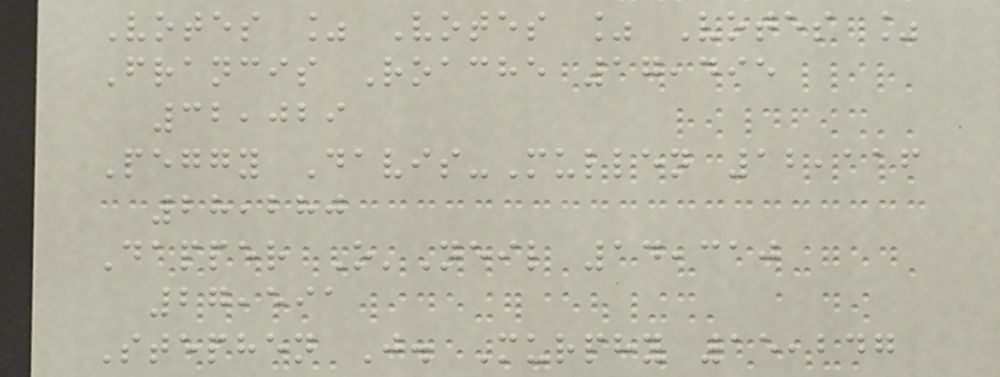Votes % Votes % Votes %
Francis Roache 17,495
32,029
Peggy Davis-Mullen 12,116
28,280
Dapper O'Neil 14,310
27,591
Stephen J. Murphy 15,247
